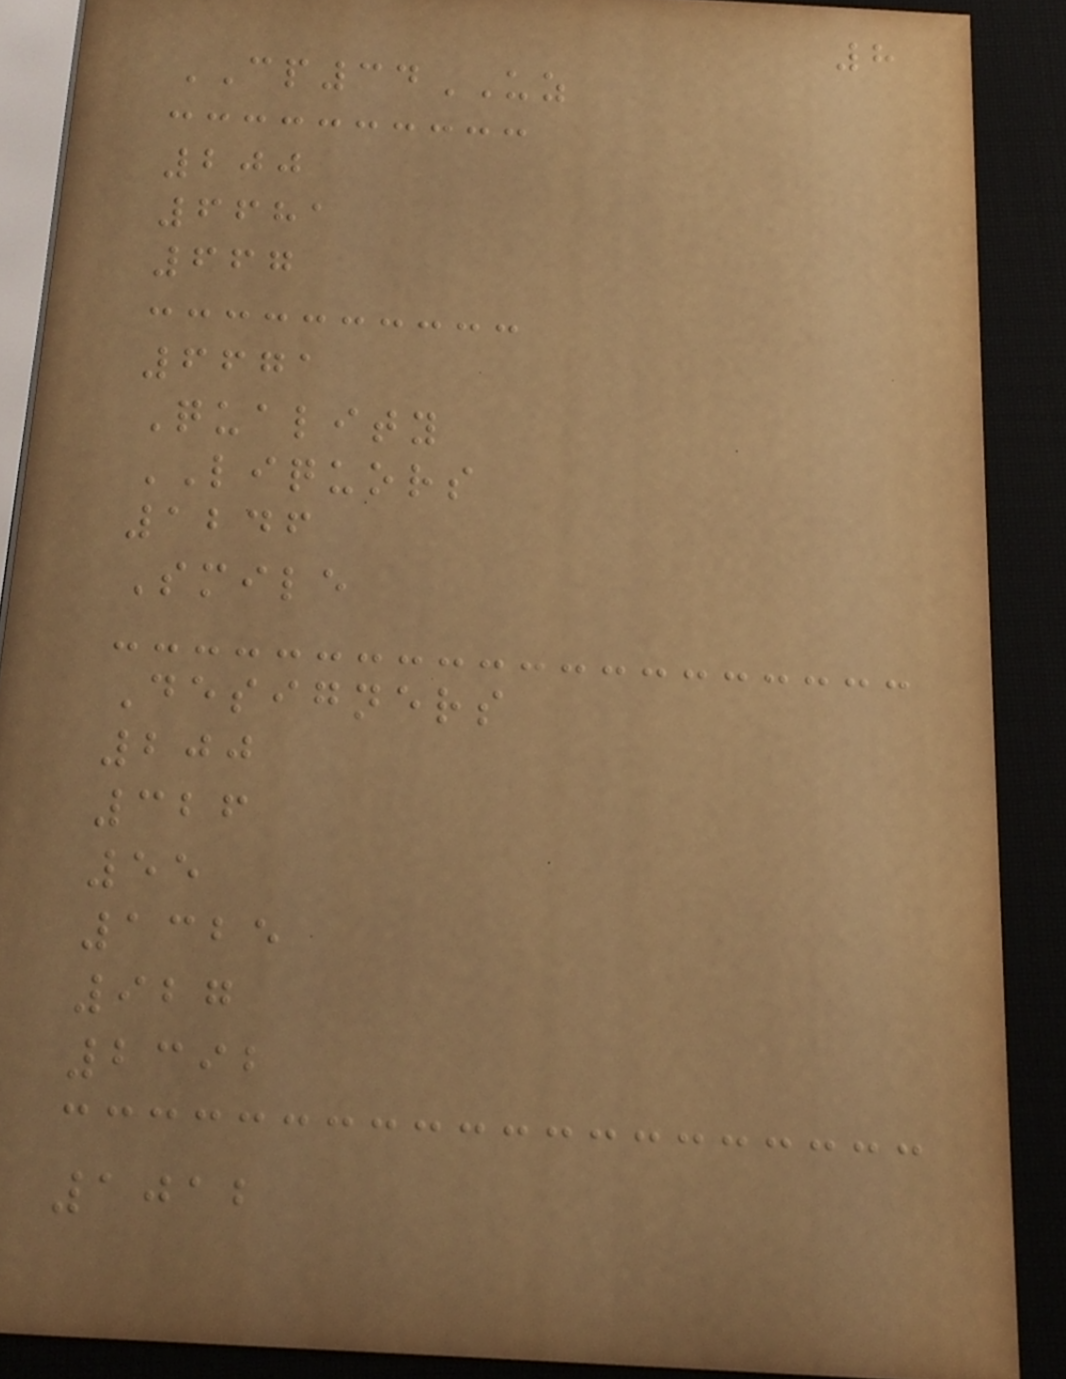8
CP34UZ
200
6681
667
6671
Quality
LIQUORS
1246
Smile
Designers
200
326
55
1325
927
2392
1012
